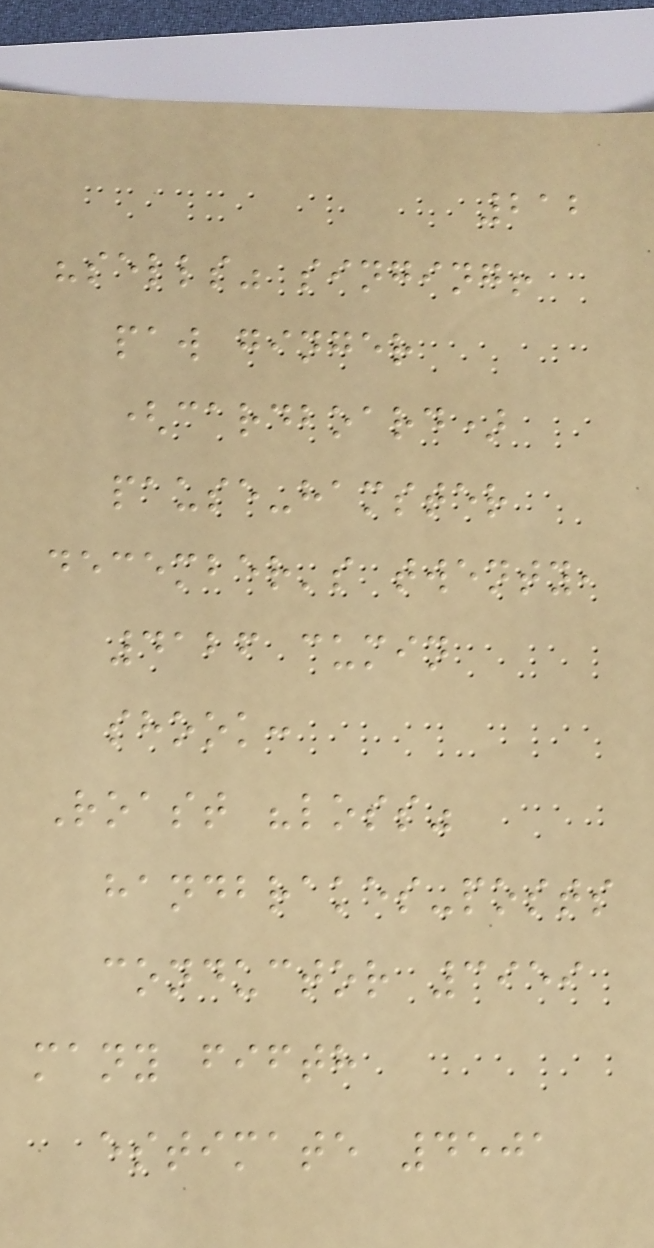212
"sells" singing!
paw ginger
(cardboard)
pause-hamster
december's twenty,
4126 cumin
shook:
Roast "loss"
handbrakes-posts
conductor 3959
many fifth
estimate 4501
